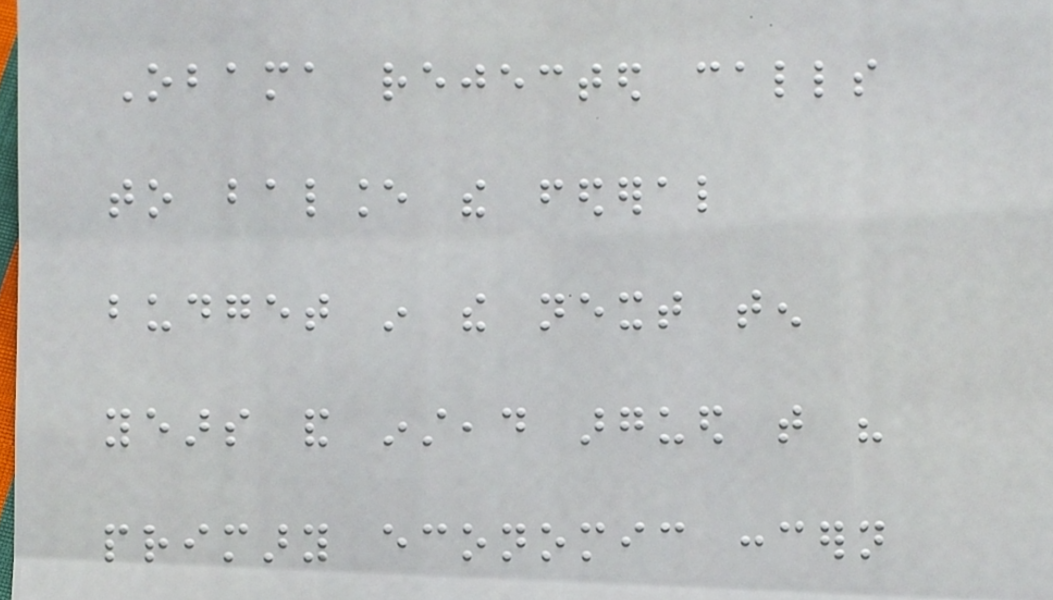Obama rejected calls
to balance the federal
budget in the next ten
years and instead argued that his
primary economic concern
